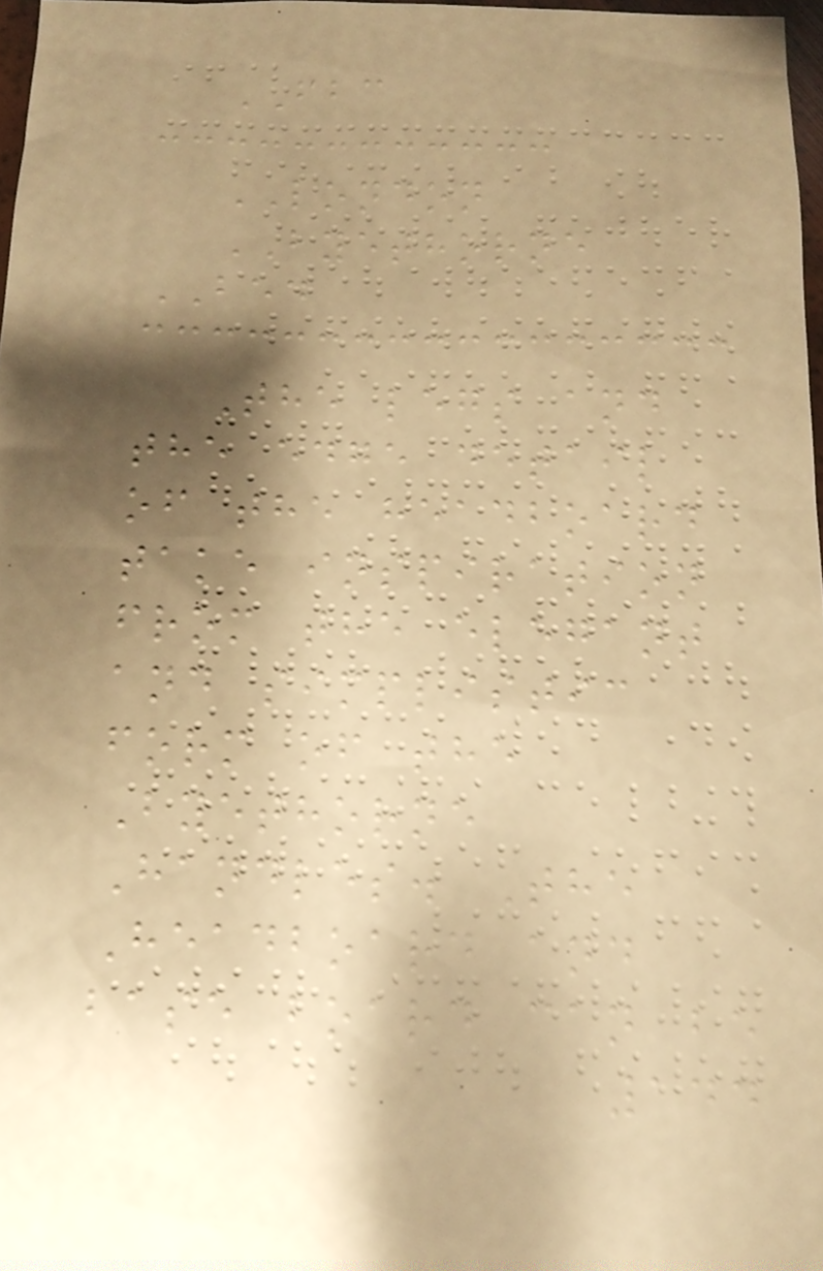FBC
LONDON
BYETHORNE
BED
The legs and
the edge detail
of the headboard
take inspiration
from the elegant
and simplistic
form of the
Byethorne
Handles. The
Headboard and
base board can be
144
